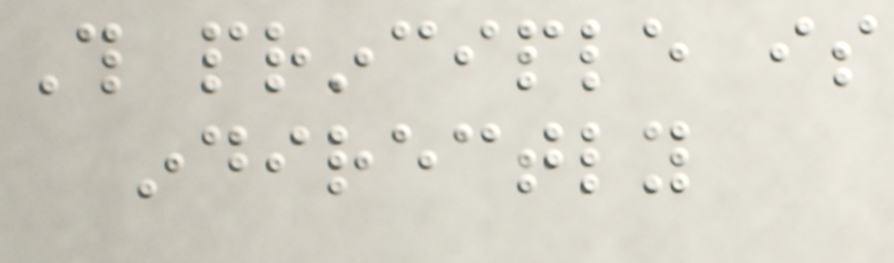This principle is
indirectly
